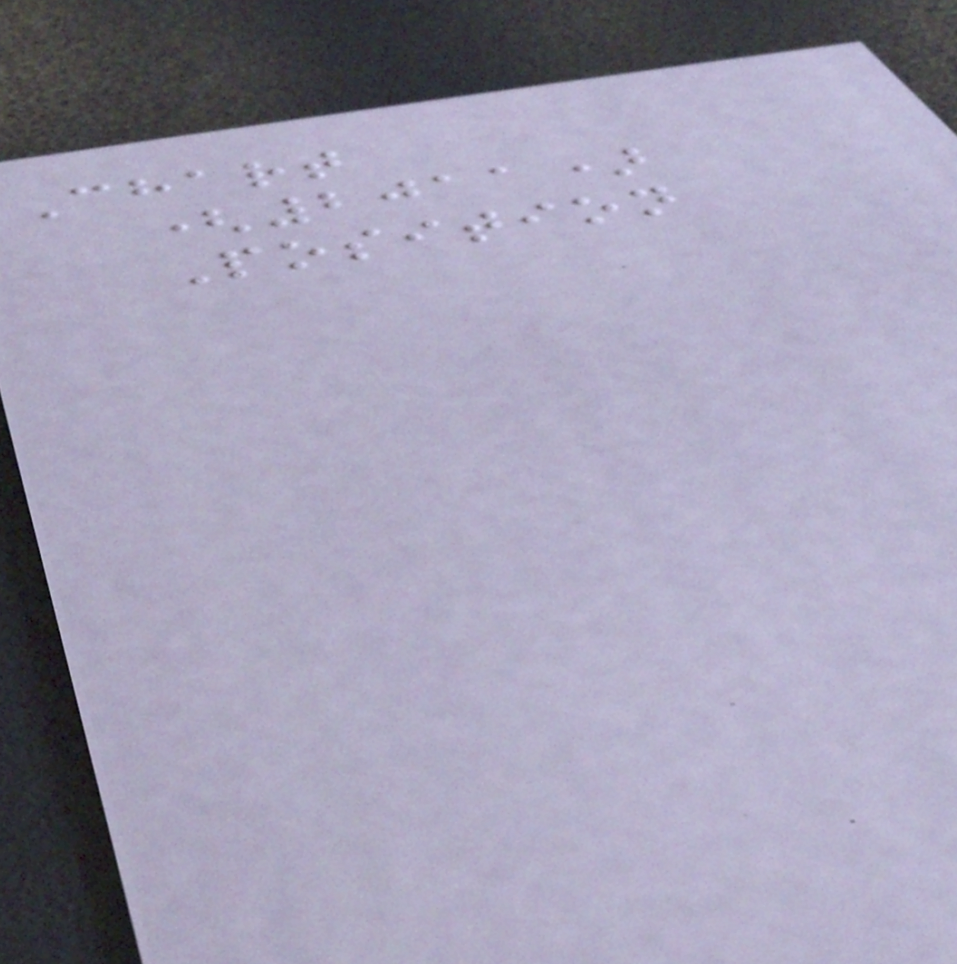Chart
(2011)
Position
